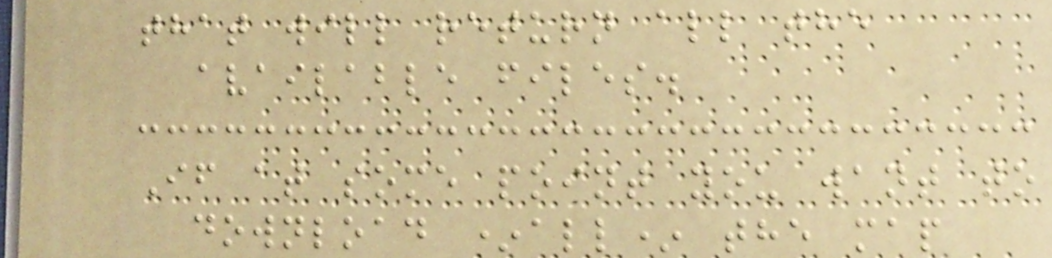that will return all the
available files.
If at some point you want to
download *all* the map
